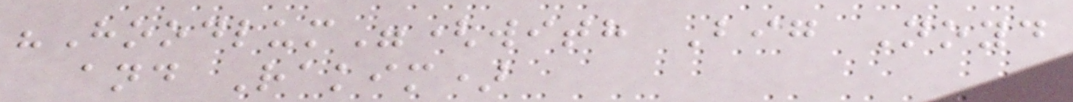"Hoodlum"(with Big Noyd
and Rakim)
